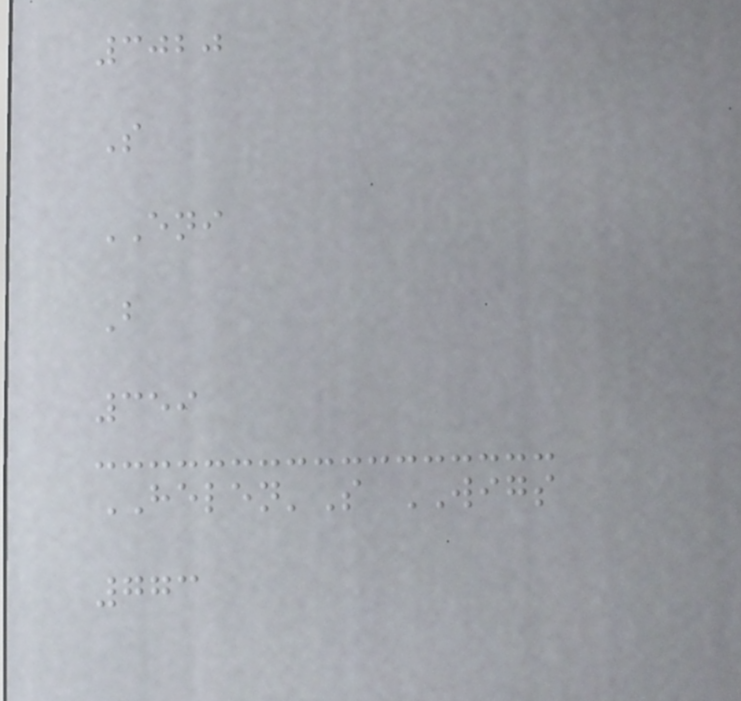3020
S
ENI
B
359
HELEN'S WIGS
773
